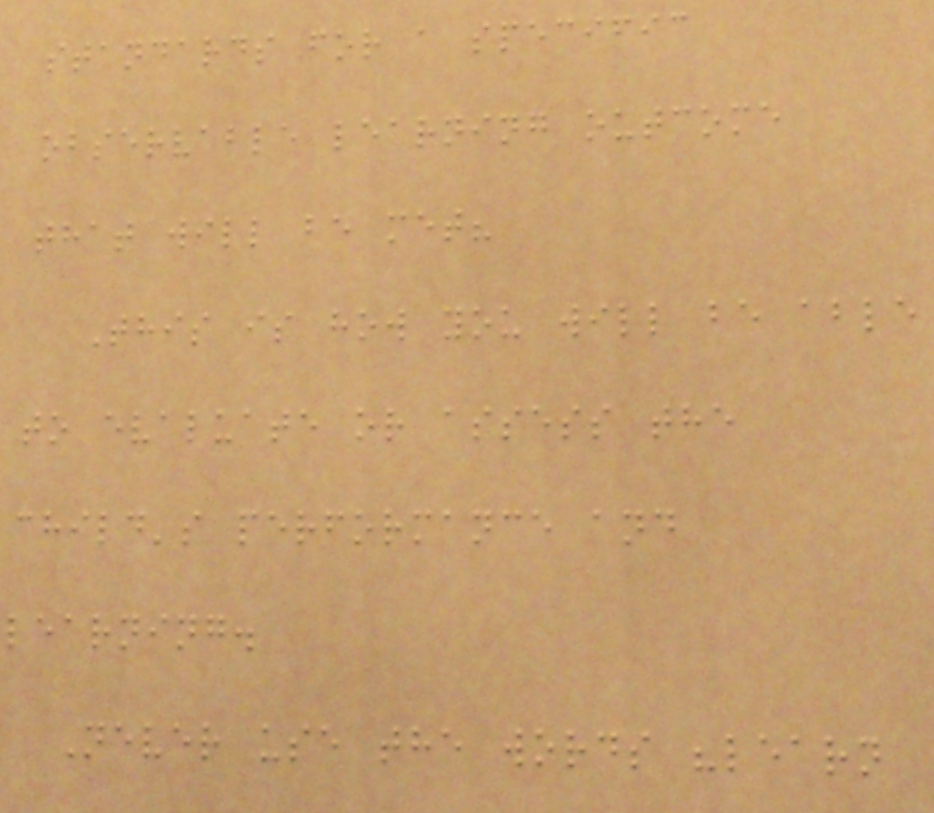standards for a specific
observable learning outcome
that will be met?
This is how you will be able
to evaluate or assess the
child's performance and
learning.
Never use the words "learn
